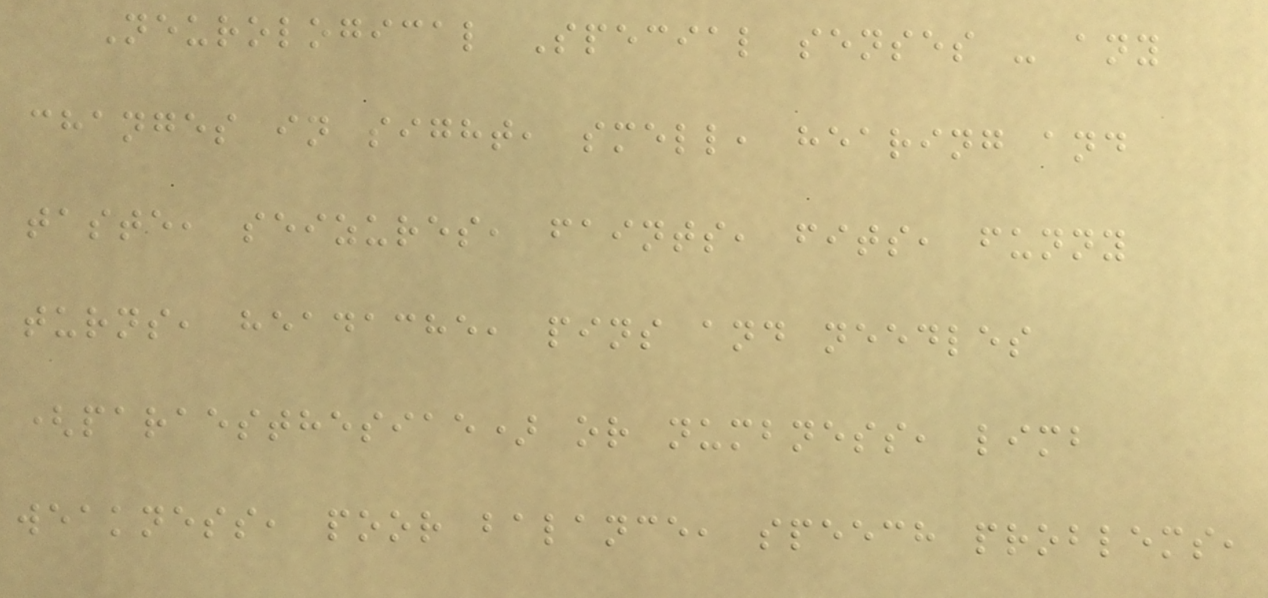Neurological Special senses - any
changes in sight, smell, hearing and
taste, seizures, faints, fits, funny
turns, headache, pins and needles
(paraesthesiae) or numbness, limb
weakness, poor balance, speech problems,
